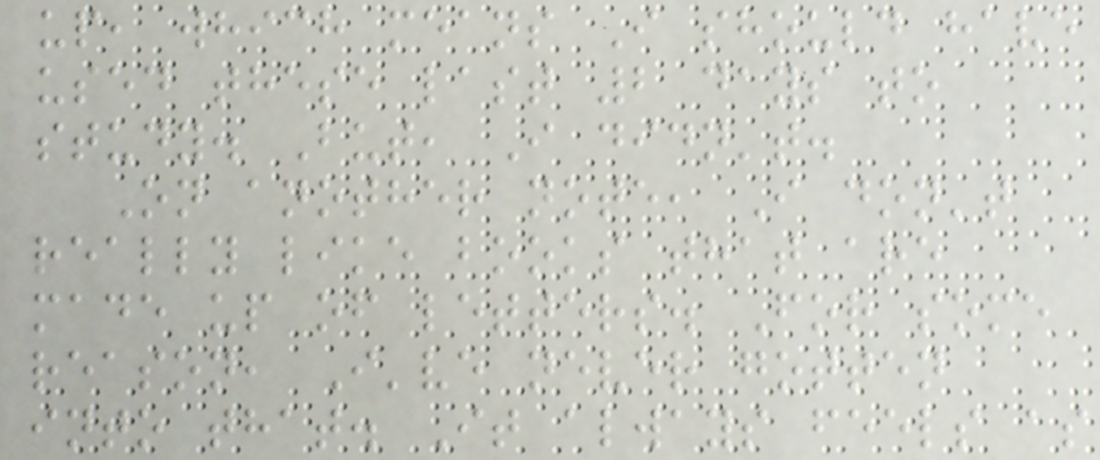up, which means I should have
used these last 2 days to
study. But, I didn't.
On another note, I don't
really like books that are
made up of letters. For some
reason, I've never gotten
into that. It always feels as
